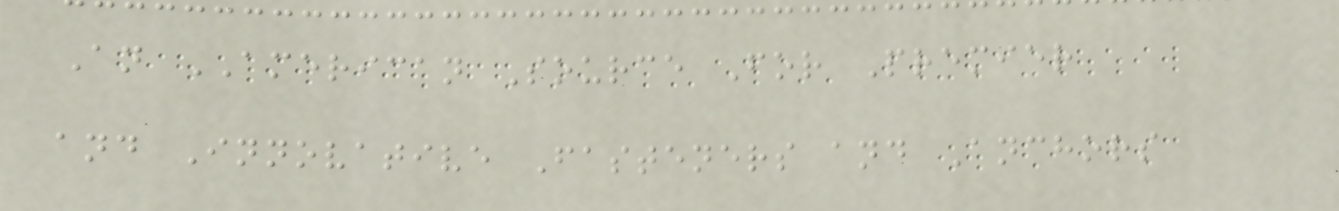An AMERICAN Source For Premier
and Innovative Fasteners and Anchors
